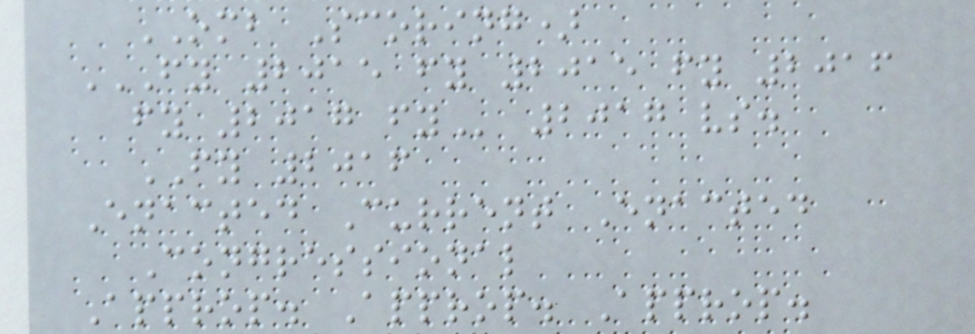OMB Scoring)
FY 2015 FY 2015 FY 2016
FY 2017 FY 2017 vs.
FY 2016
Enacted Current Enacted
Congressional
Approp. Approp. Approp.
